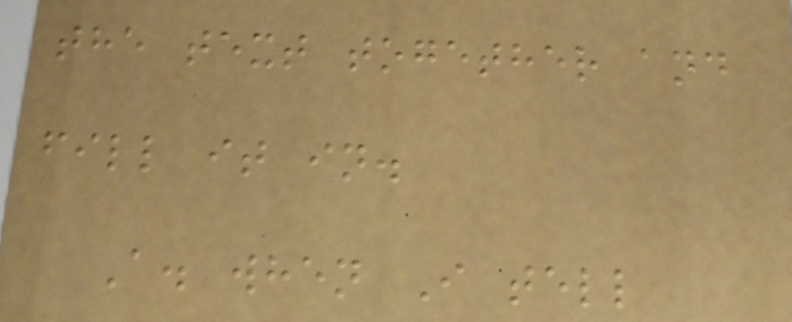the text together and
fill it in.
A. when I tell
